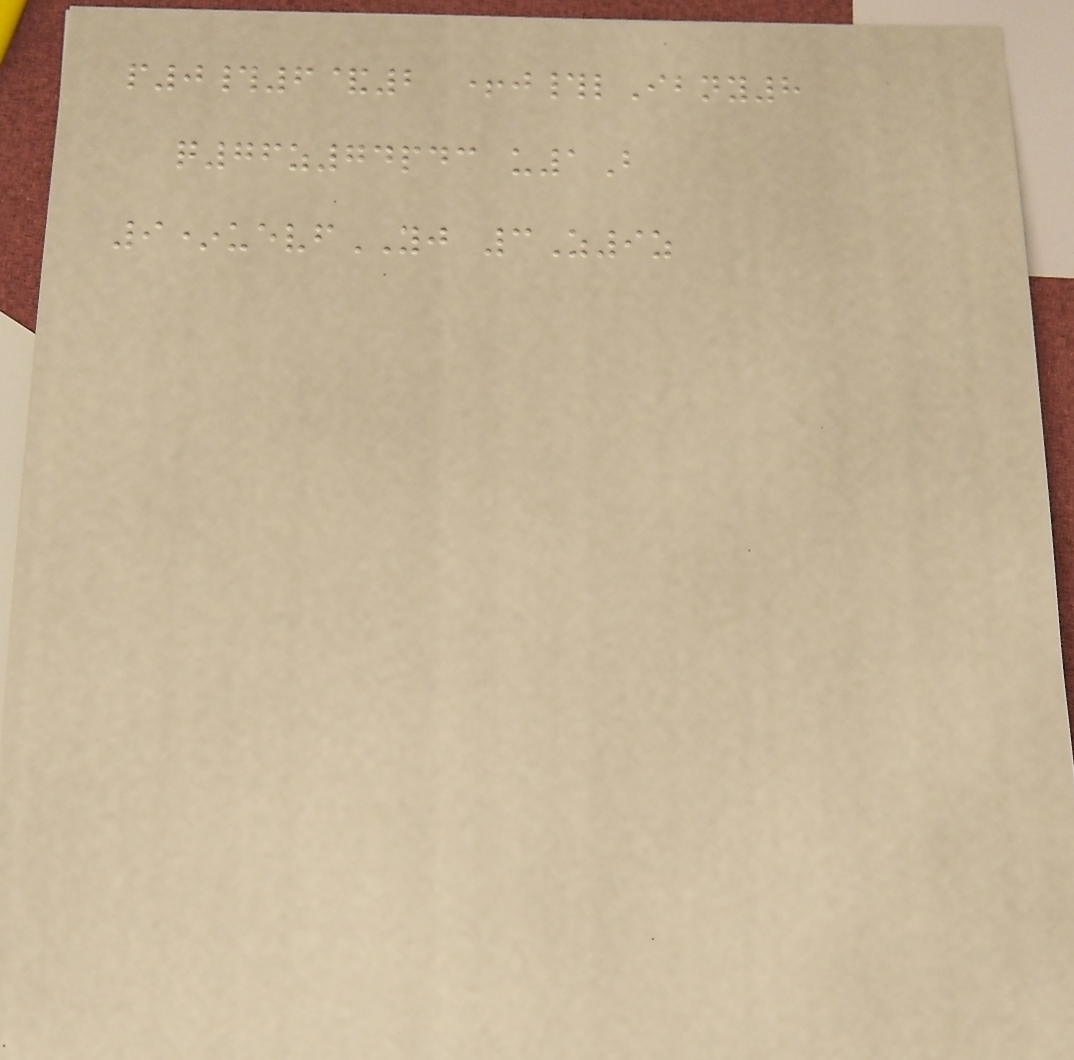p0#6&2 +j#lIbny8
q76z74pdc u1B
9*uevfYJ 3Z9z
